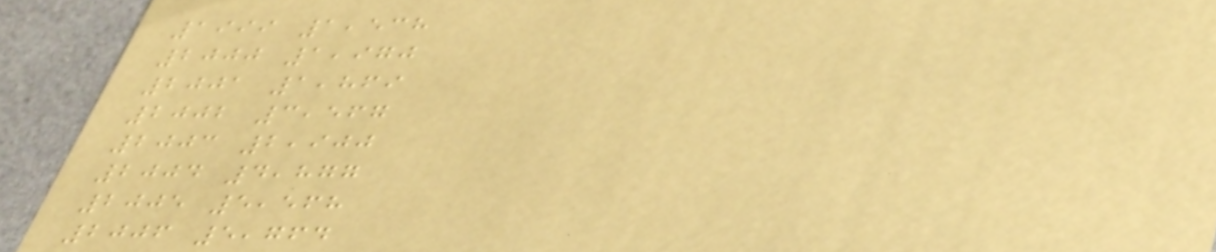1999 1,538
2000 1,970
2001 1,869
2002 3,567
2003 2,900
2004 4,877
2005 5,568
2006 5,764
